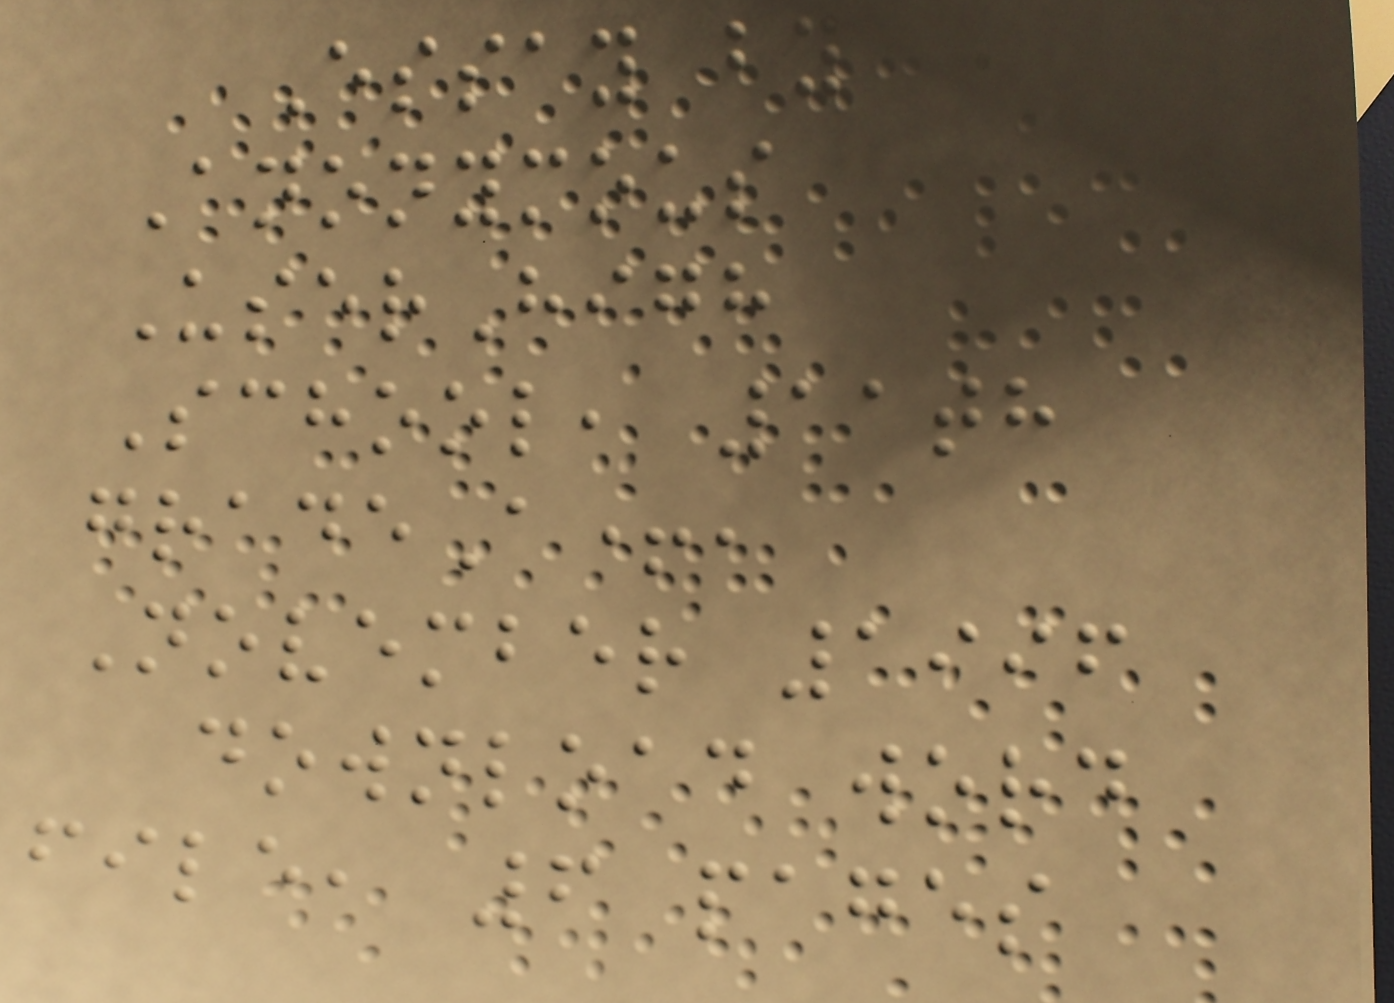Essay by
Anonymous
UserHigh
School, 11th
gradeA+,
November 1996
download word
file, 6 pages
